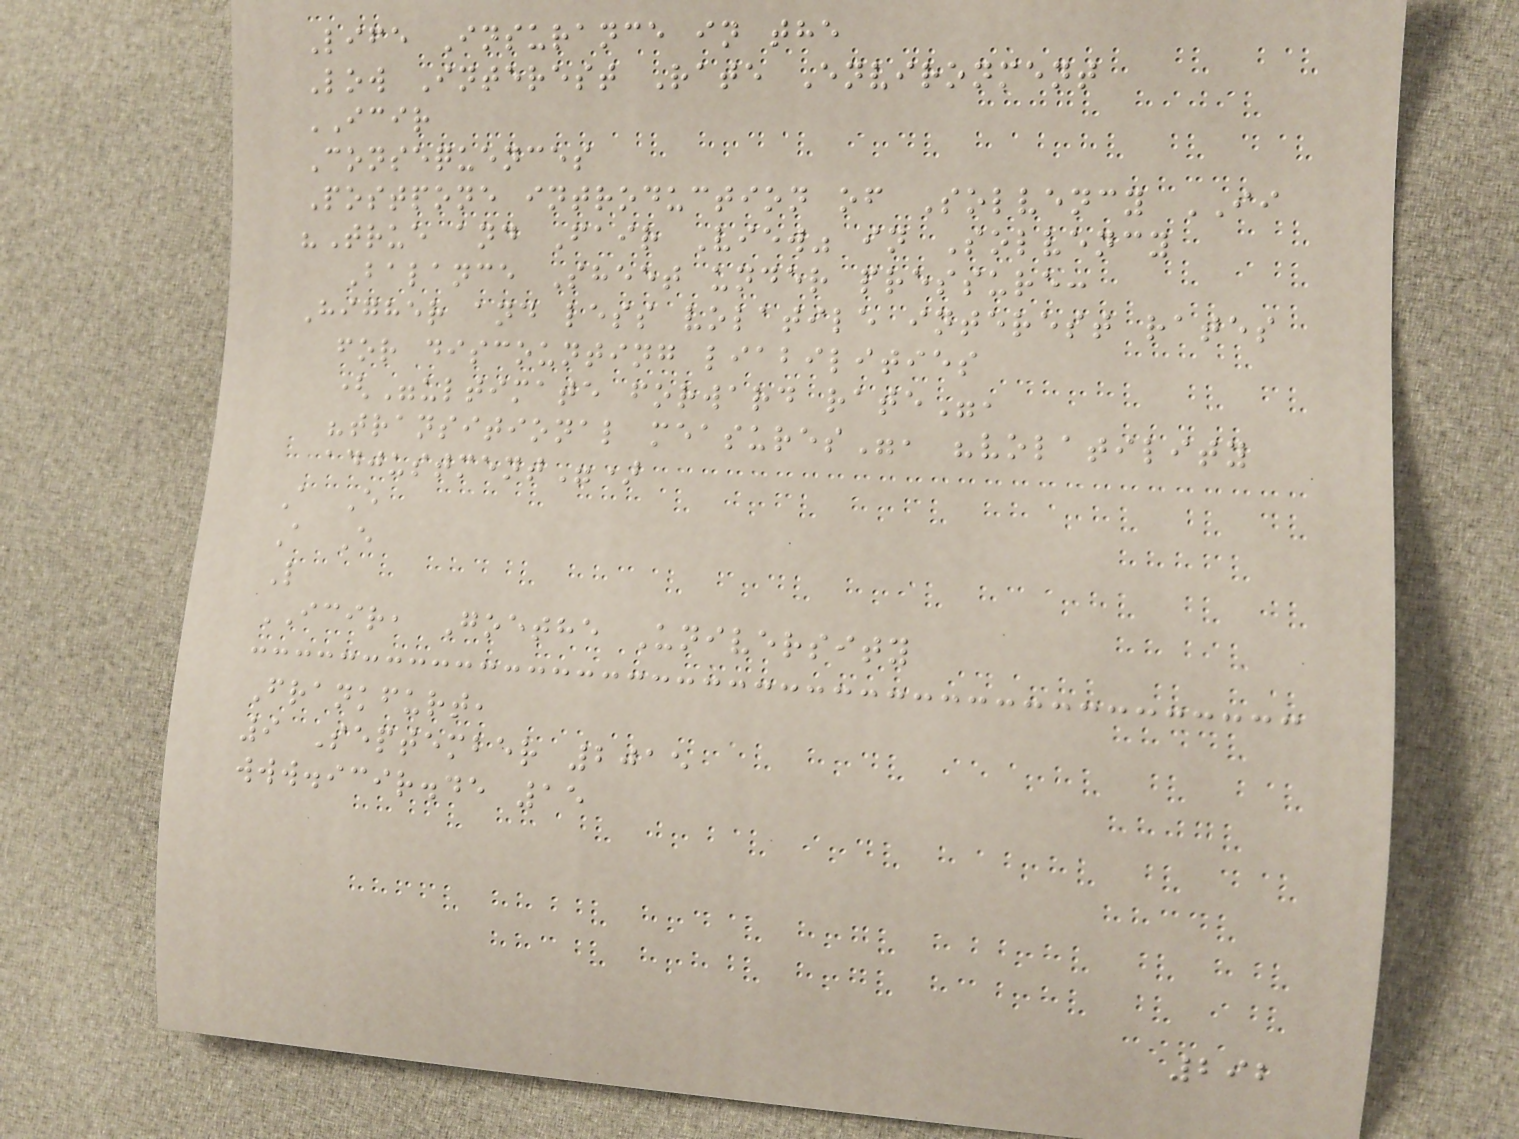Life Insurance in the
Low Interest Rate Environment
ICIR
Consequences
Postpone introduction of Solvency II
"True and Fair View" in Solvency
Balance Sheet under pressure:
Higher and less volatile interest rates
for discounting liabilities
("ultimate forward rate",
"transitional measures", "volatility
adjustment")
A E
A E
L
ICIR, Goethe University
Frankfurt,
9 September 2015
www.icir.de 15
292
